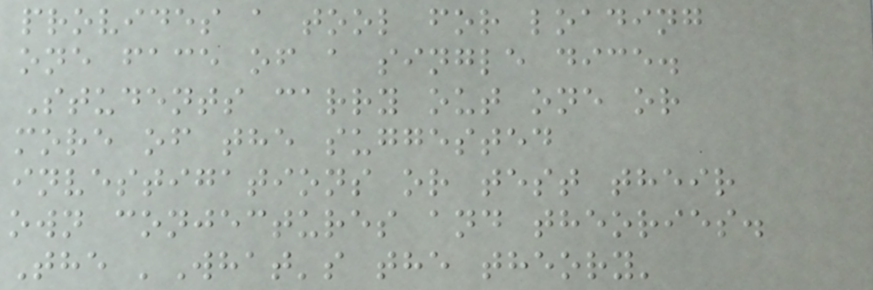provides a tool for loading
one face of a single dice.
Students carry out one or
more of the suggested
investigations or test their
own conjectures and theories.
The 'What's the theory'
